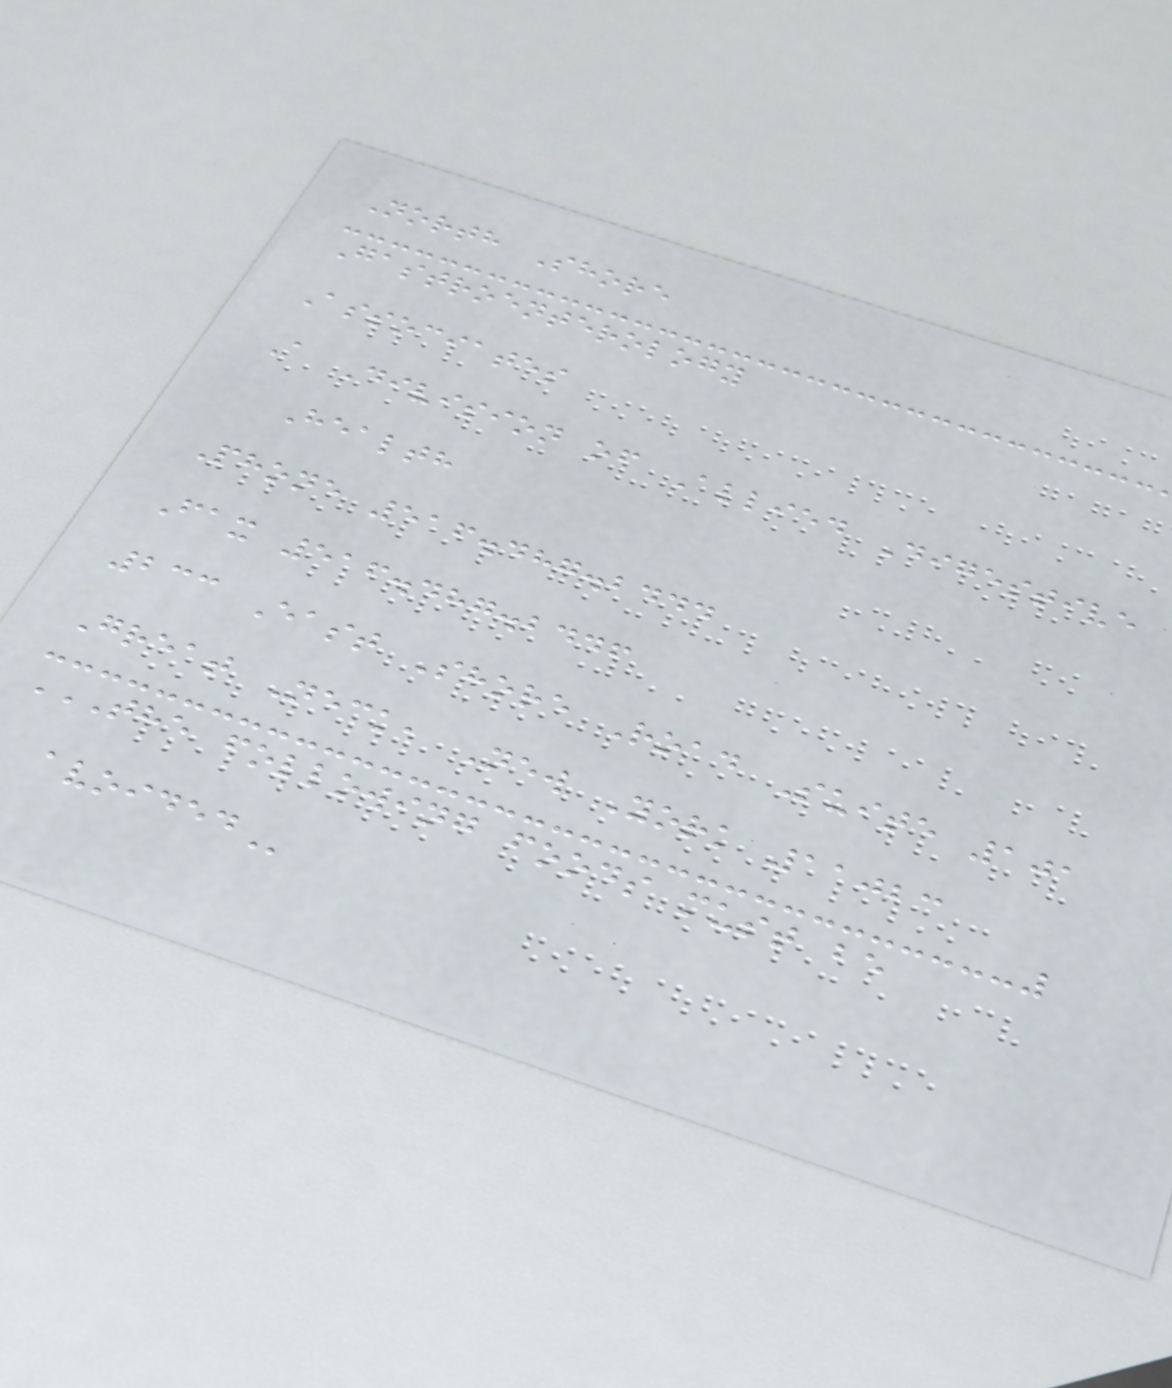North Shore
Gastroenterology
Associates
A Division of Allied Digestive
Health
Phone 516.487.2444
Fax 516.487.2446
233 East Shore Road Suite 101
Great Neck, New York 11023
THE FOLLOWING FOODS MUST BE
AVOIDED
